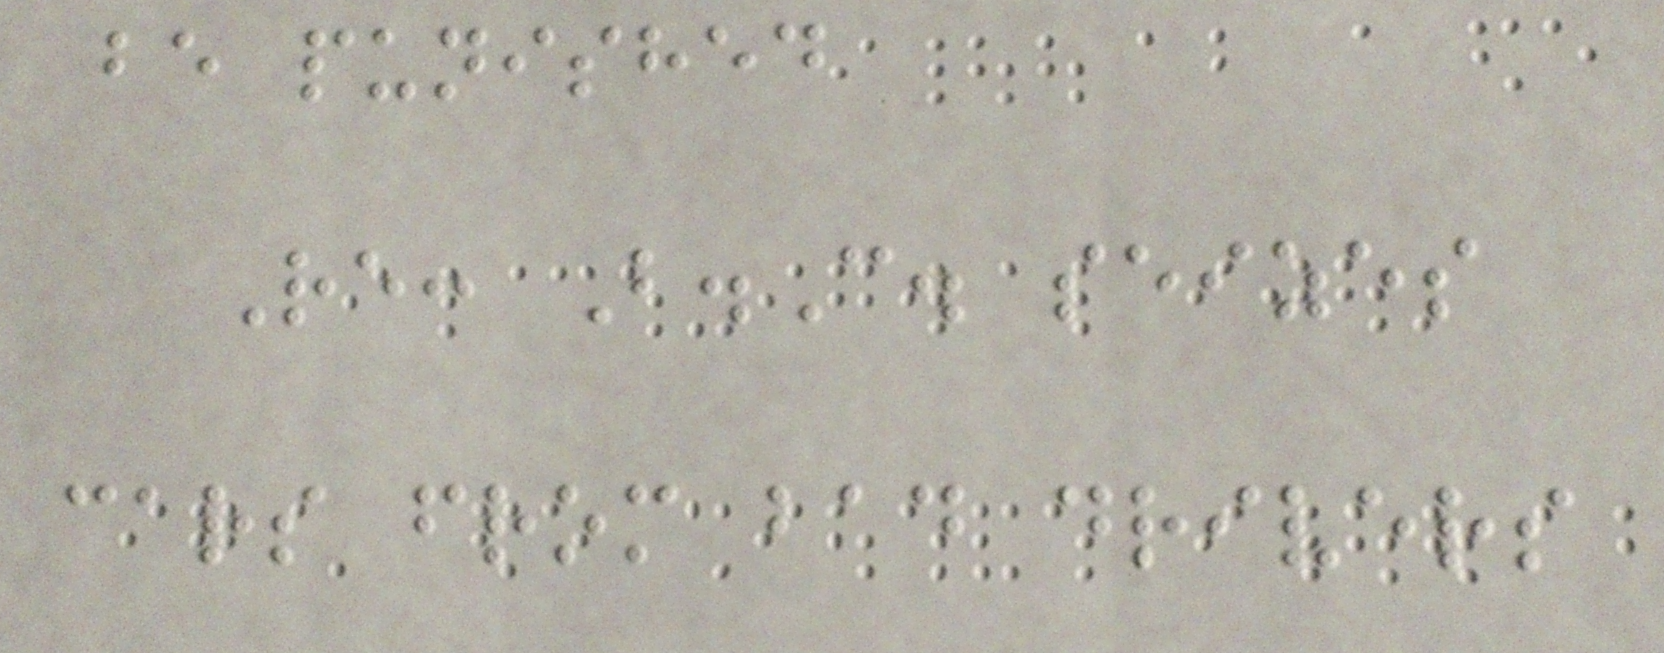be punished
Re: B.C. seizes
cars from bad drivers
